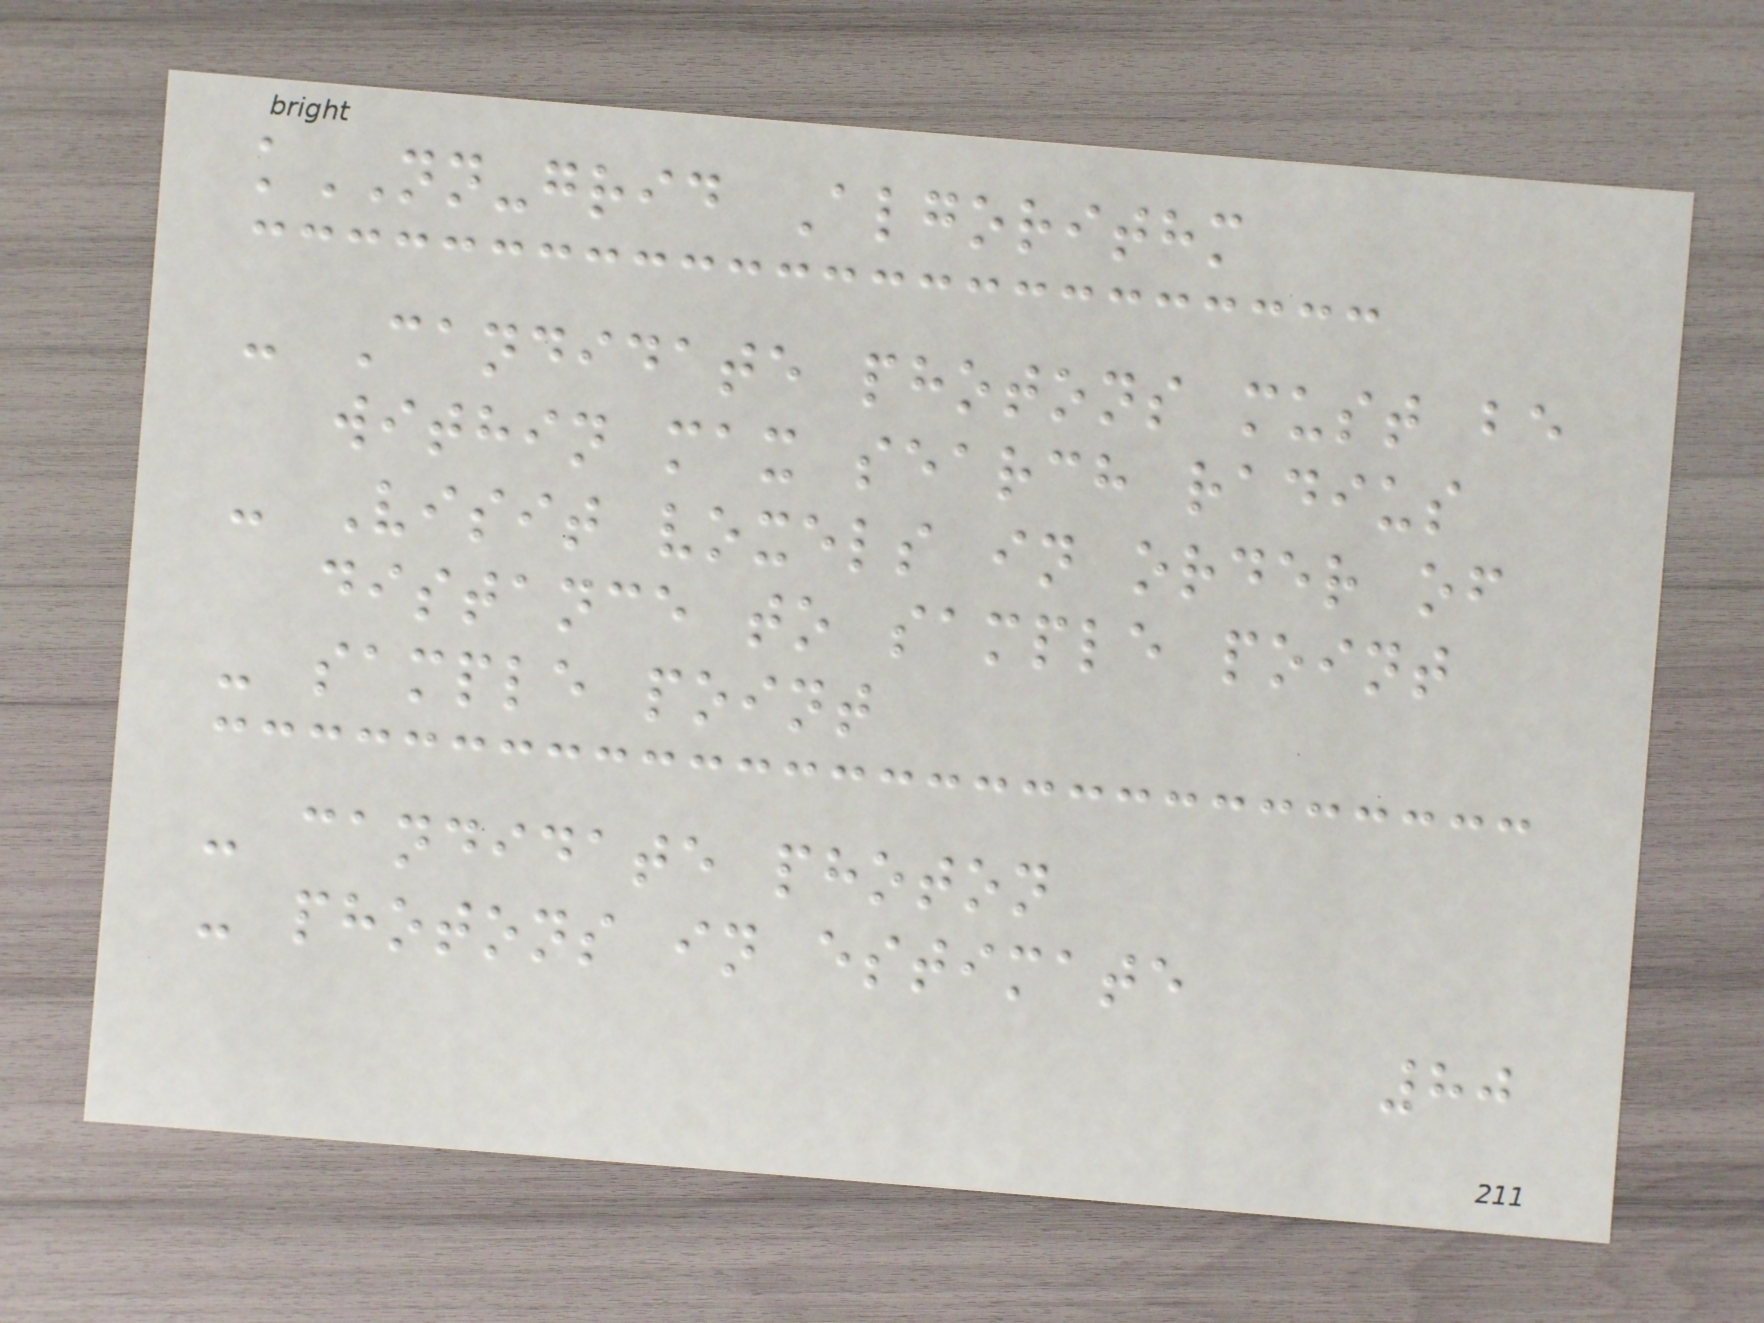kNN-grid Algorithm
- Candidate photons must be
within max search radius
- Visit voxels in order of
distance to sample point
- sample point
- candidate photon
- photons in estimate
80
